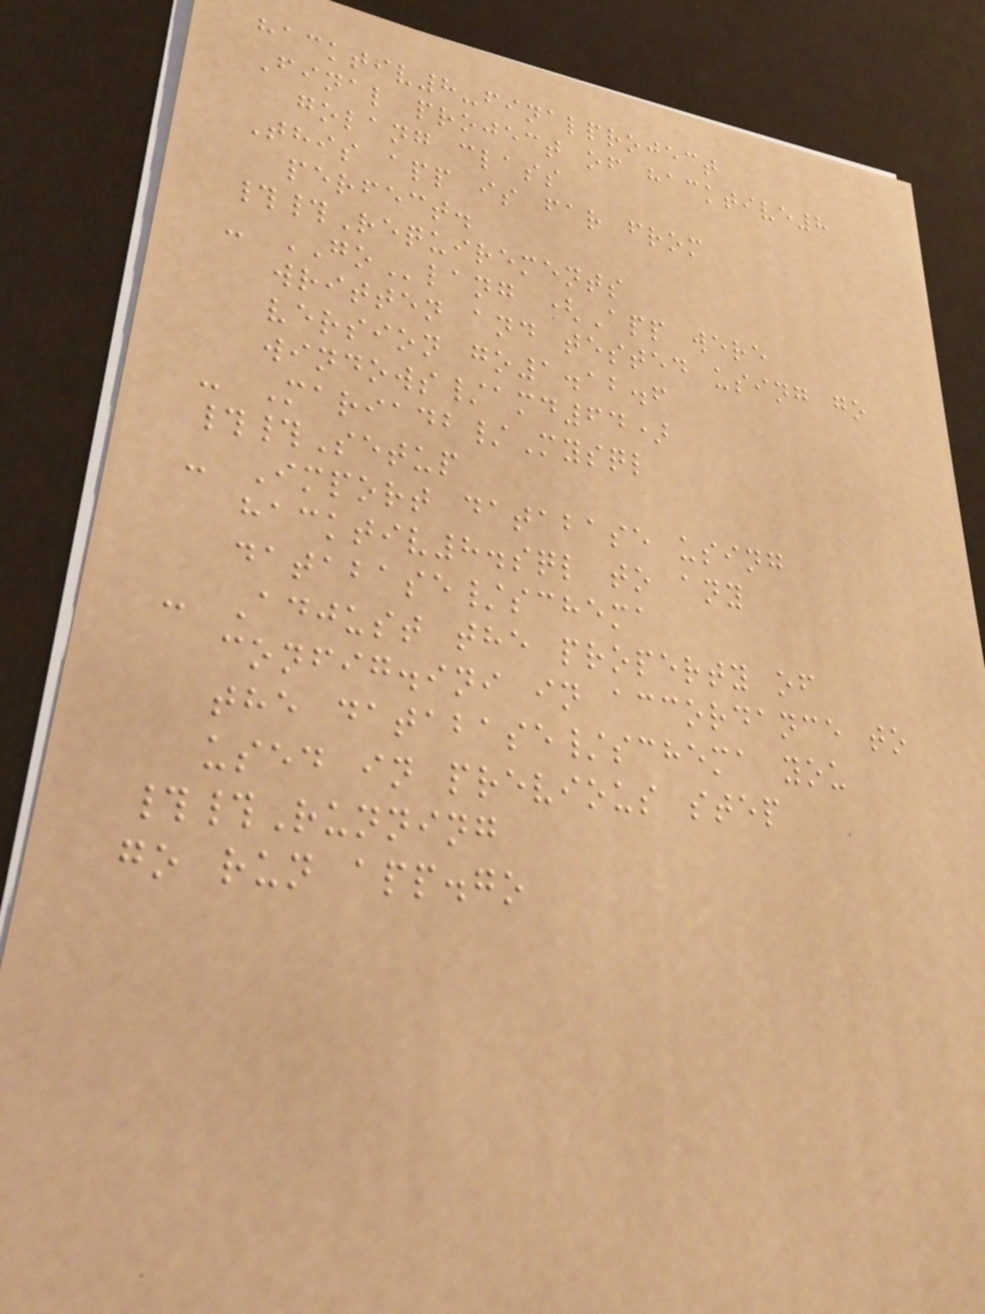hacktiv8-finalproject
Final project of hacktive8
golang class
This app is far from
perfect.
##Requirements
- GOlang (App were
written and tested using go
version go1.12.6
windows/amd64)
- Mariadb/Mysql
##Setup
- Import database using
hacktiv8.sql to any
database/schema
- Adjust the property of
config.ini in accordance to
the database/schema you
used in previous step
##Running
go run app.go
